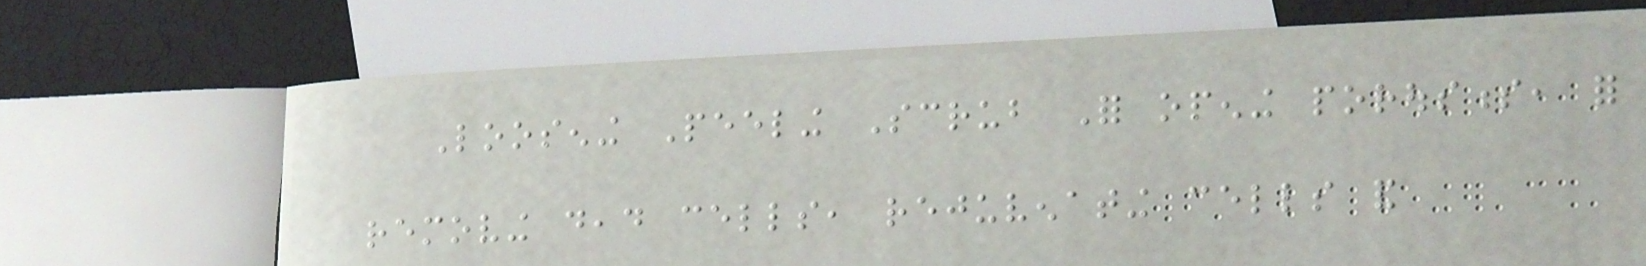Loosening Peeling Scrub For opening porousness, for
removing dead cells, rejuvenating cells and
